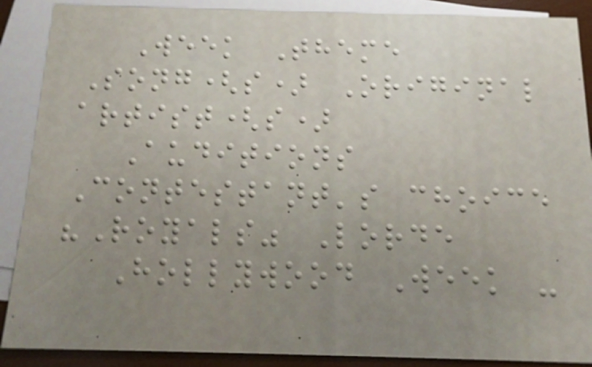Week Theme
Song(s) Original
artist(s)
Auditions
Contestant's choice
"Royals" Lorde
Hollywood Week -
